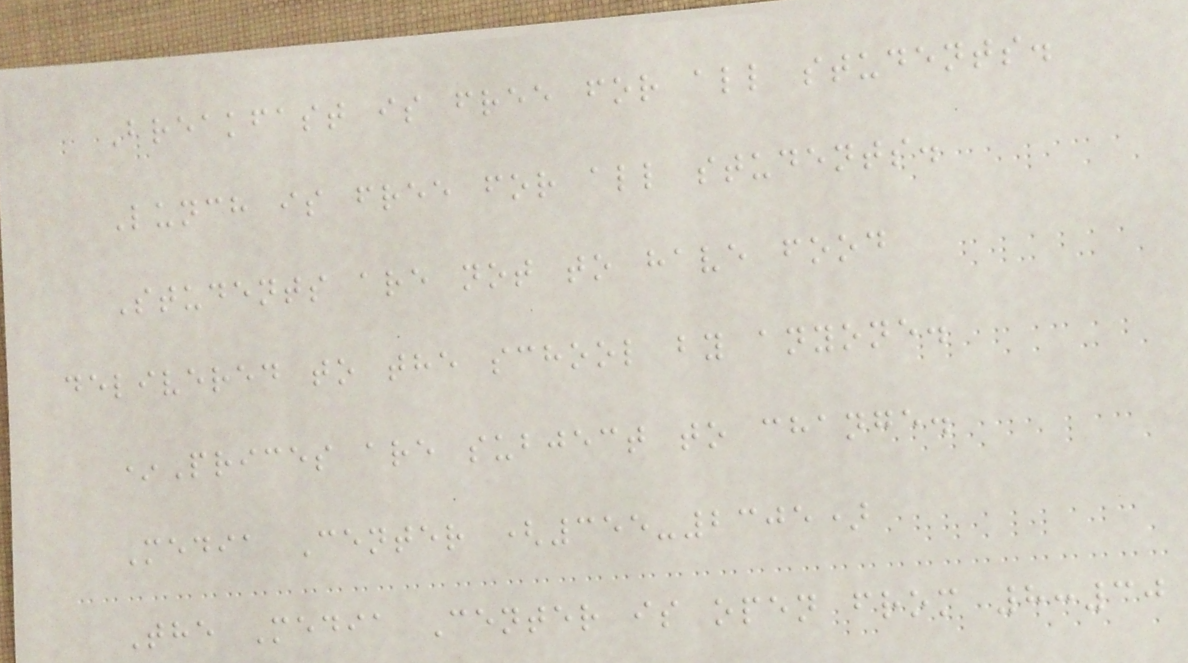Breakfast is free for all students.
Lunch is free for all students.
Students are not to have food
delivered to the school by anyone.
*Prices are subject to change.
Media Center (355-2305)
The Media Center is open from 8:30
